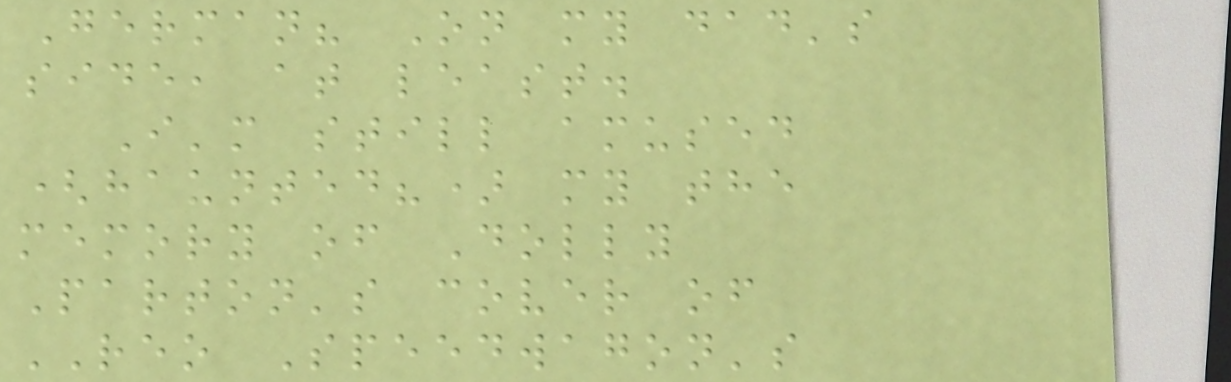German? On my dad's
side, at least.
I'm still amused
(haunted?) my the
memory of Dolly
Parton's cover of
REO Speedwagon's
